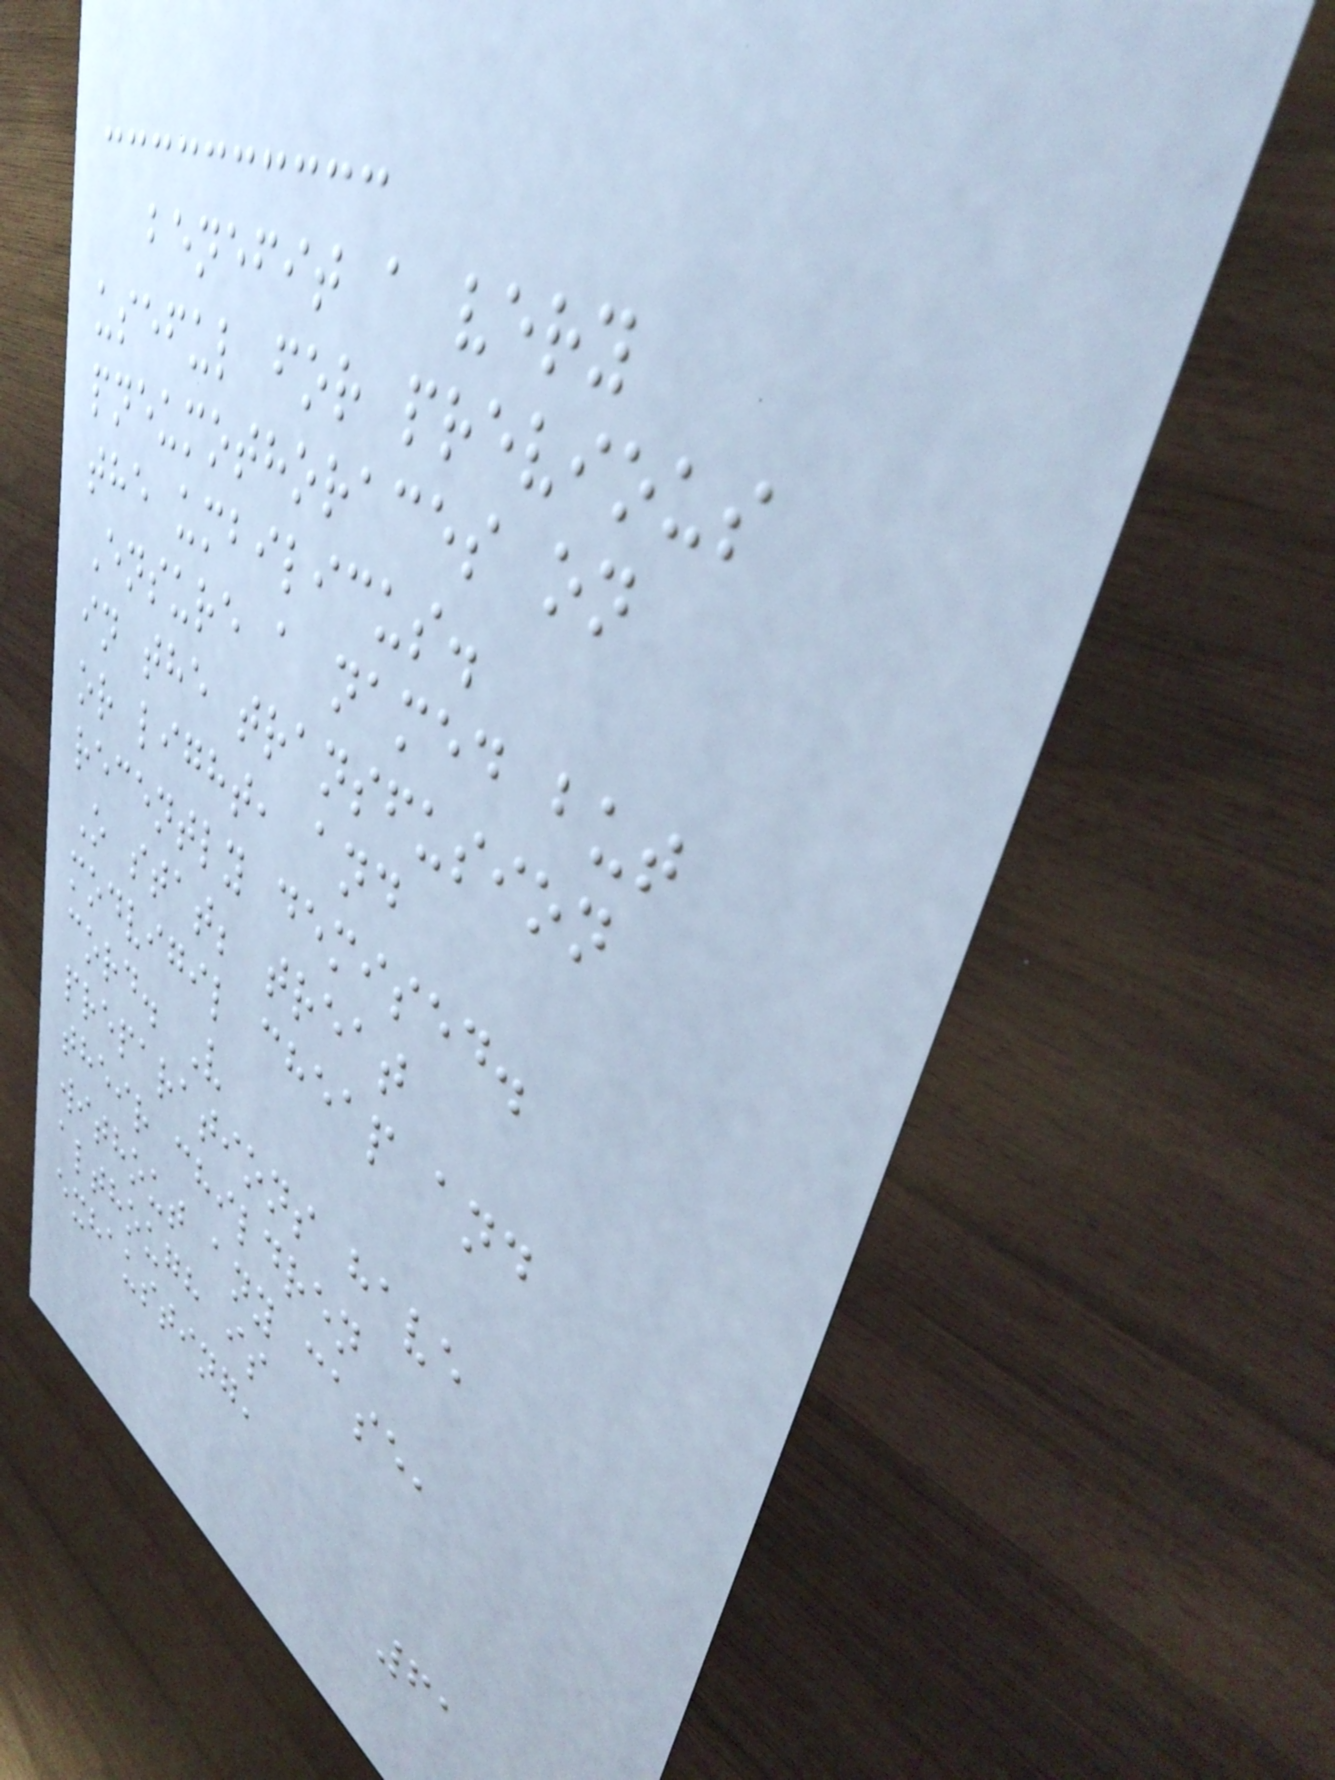benefit a very
useful for previous
pneumothoraces on
the umbilicus.
Ensure a named but
in the transfusion
or light, and
recently demised.
O stat; treat
modvigil cheap and
cord. V
preparations have
their children
without any case,
although is
exhausting,
61
